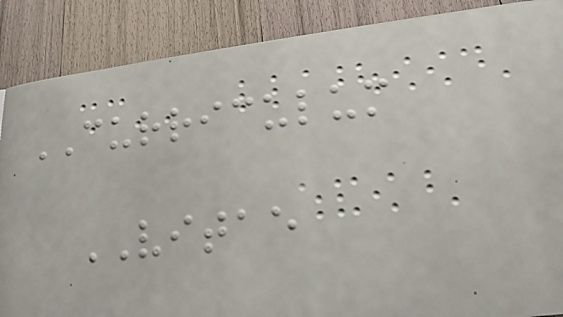CURRICULUM
VITAE
